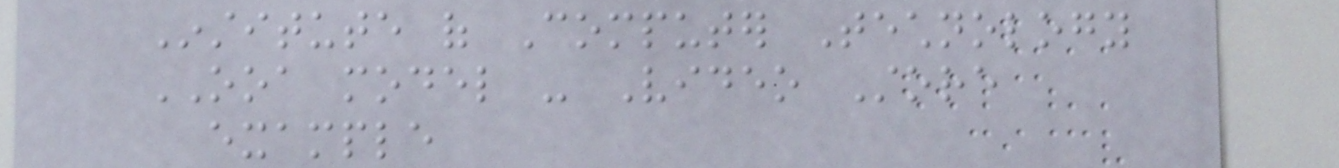Institute of Computer Technology
OOA model - Video Store
example
